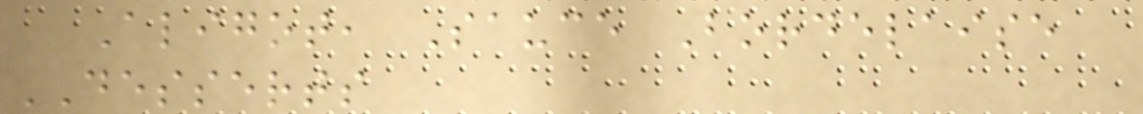Aligot, Sauce Bordelaise
DESSERTS
